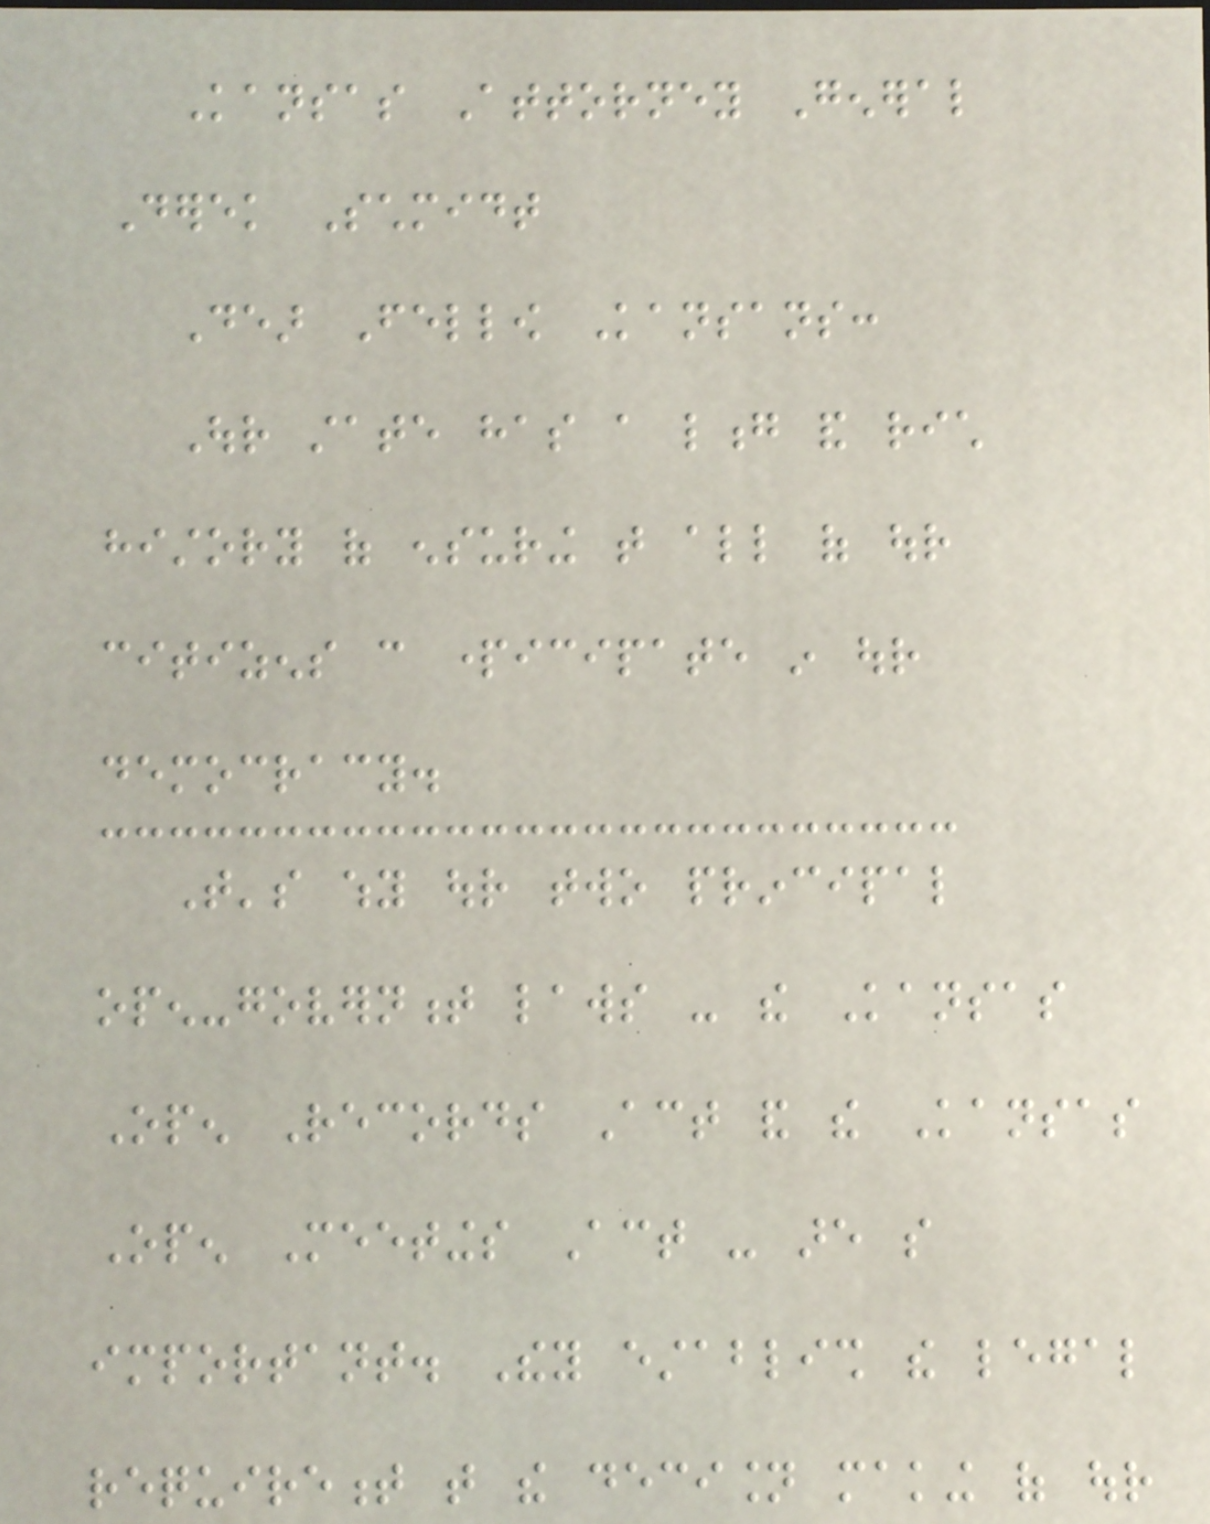Kansas Attorney General
Derek Schmidt
Dear Fellow Kansans:
Our state has a long and rich
history of ensuring that all of our
citizens can participate in our
democracy.
That's why our two principal
open-government laws - the Kansas
Open Records Act and the Kansas
Open Meetings Act - are so
important. They establish the legal
requirement that the decision making of our
